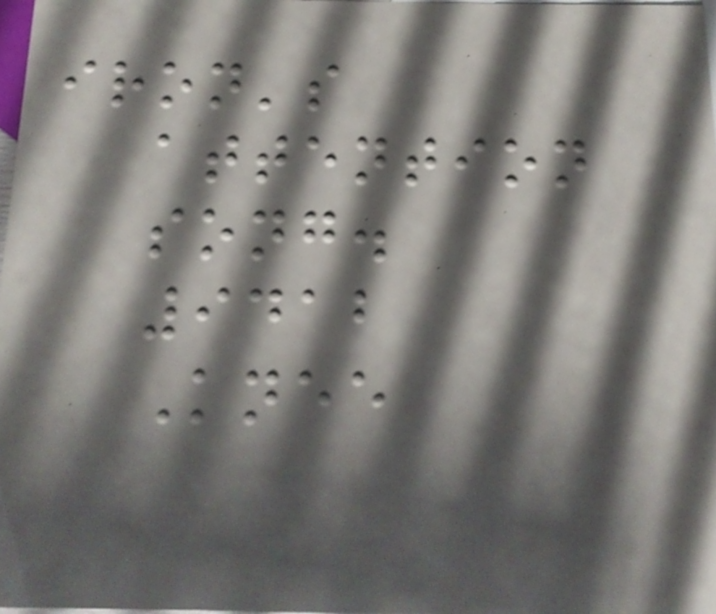iron's
attention
song.
9412
Knee
